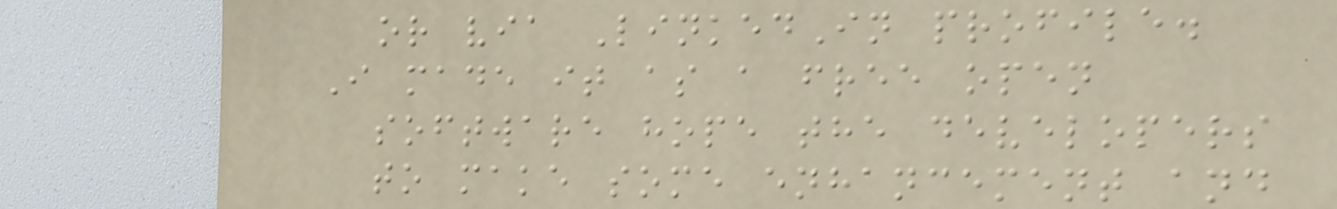or via LinkedIn profile.
I made it as a free open
software hope the developers
to make some enhancement and
